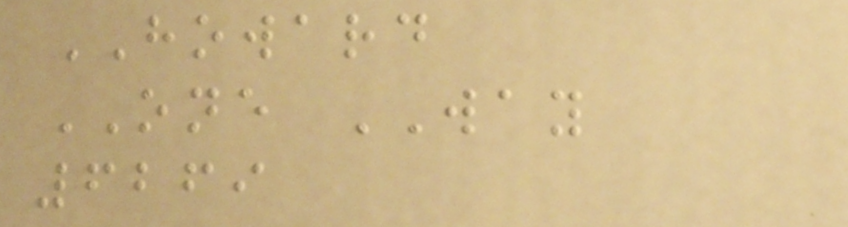HOWARD
ONE WAY
6269
